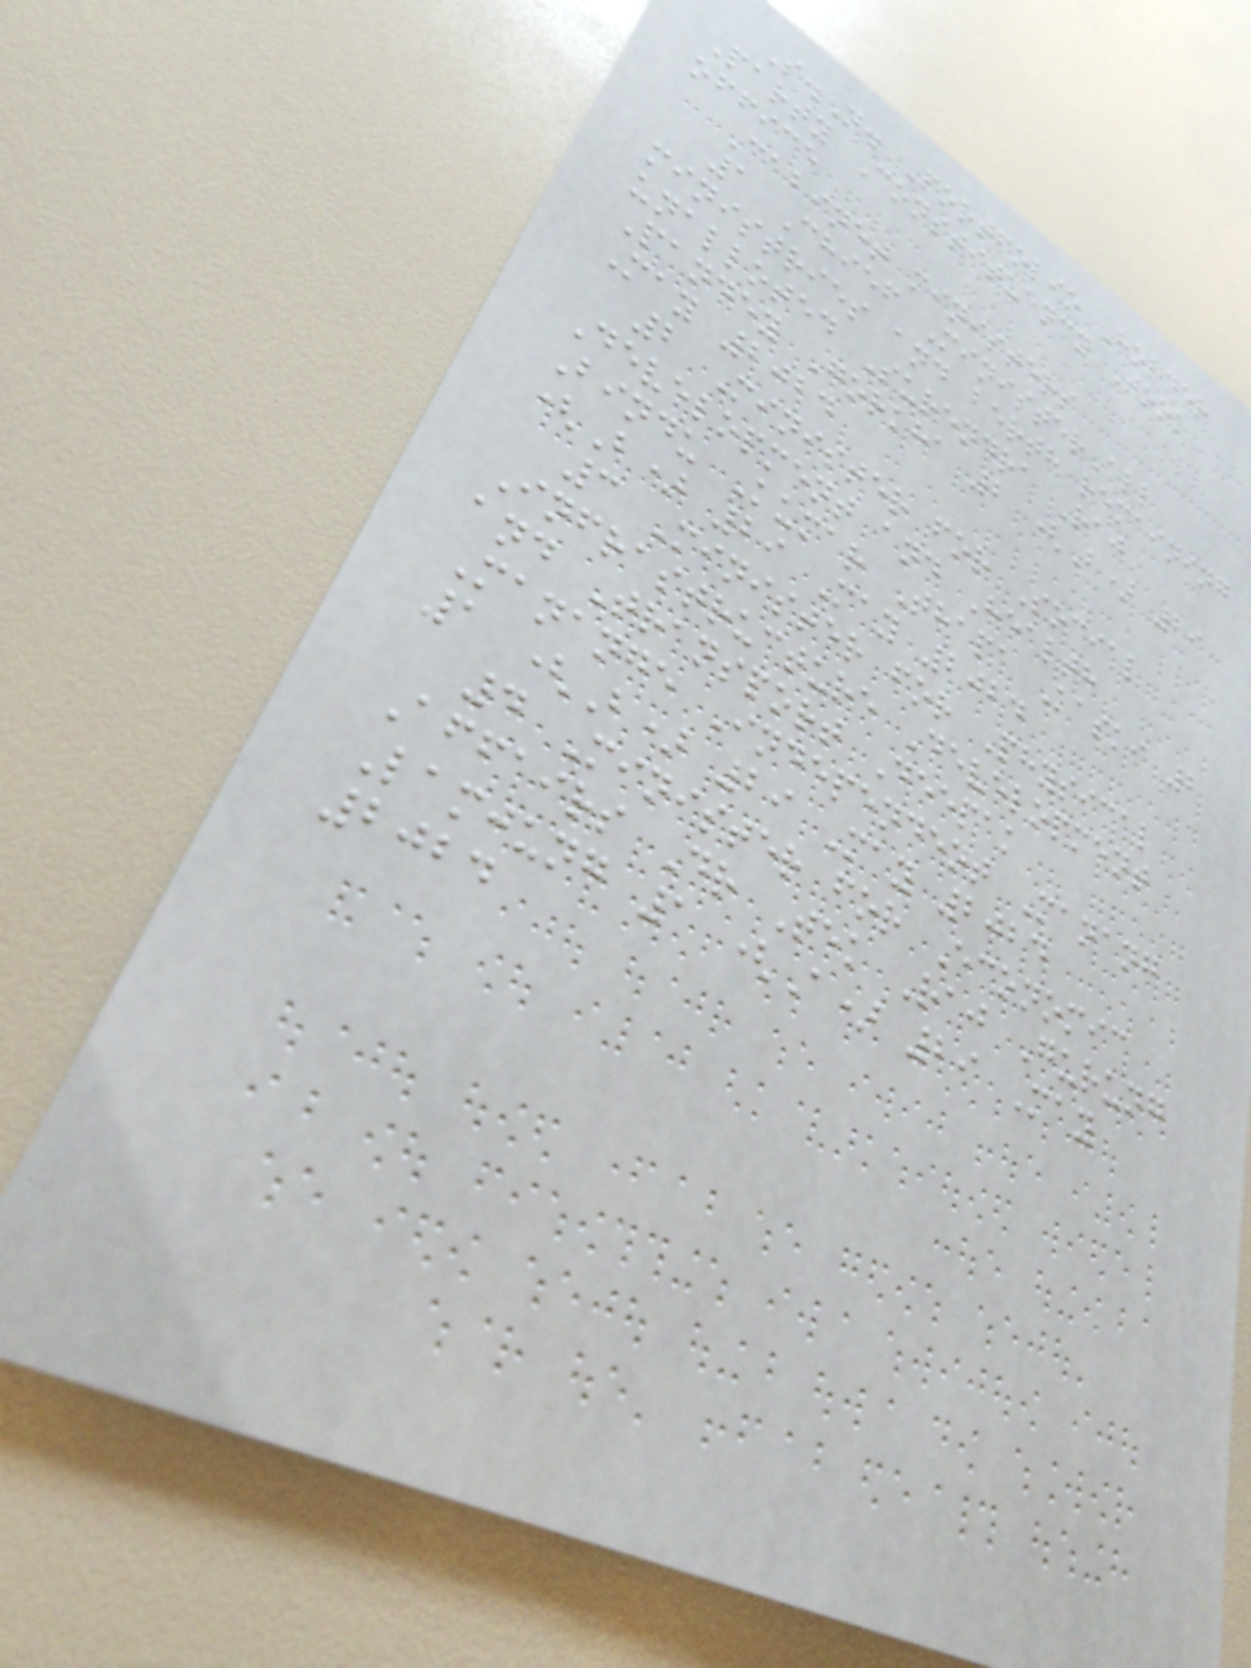S.N. Portfolio Holder
Party Constituency Took
office
Cabinet ministers
1 Chief MinisterAll
ministries and berth remaining
unalloted Surendra Raj
Pandey Gorkha 2 (B) 29
May 2024
2 Minister for Social
Development and Health
Bindu Kumar Thapa Kaski 2
(B) 29 May 2024
3 Minister for Physical
Infrastructure Development
and Transport Deepak
Manange Independent Manang
1 (B) 29 May 2024
4 Minister for Economic
Affairs Dr Tek Raj Gurung
Lamjung 1 (A) 29 May
2024
